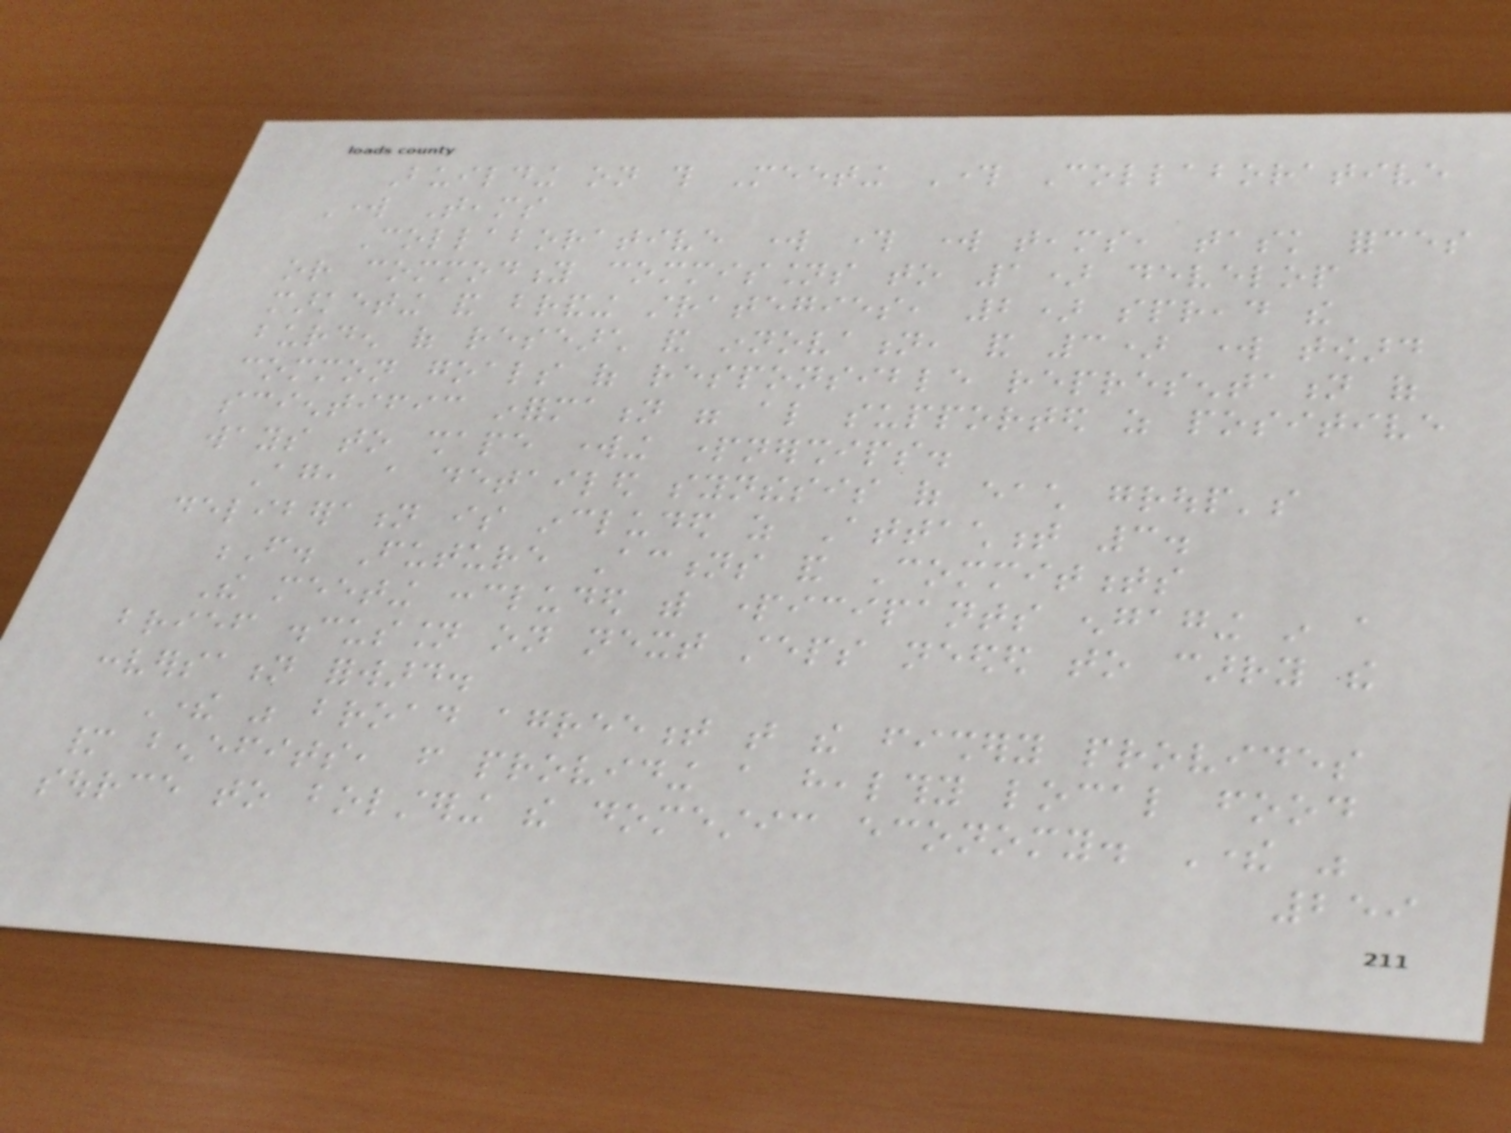Building on this Meeting Through Collaborative
Work Teams
Collaborative work through work teams, task forces
or commodity commissions to 1) develop
marketing and branding strategies, 2) spread the
burden of research and innovation, and 3) work toward
common goals of responsible representation of
scientific information were also supported as positive
ways to shape working partnerships.
Again, a detailed synthesis of each group's
deliberation is included as Attachment 3.
F. Future Actions and Commitments
The meeting concluded with participants engaging in a
brief discussion on next steps needed to carry the
conversation forward.
There was broad agreement that the fishery provides
many benefits, from providing a healthy local food
source to bolstering the domestic economy. There was
259
